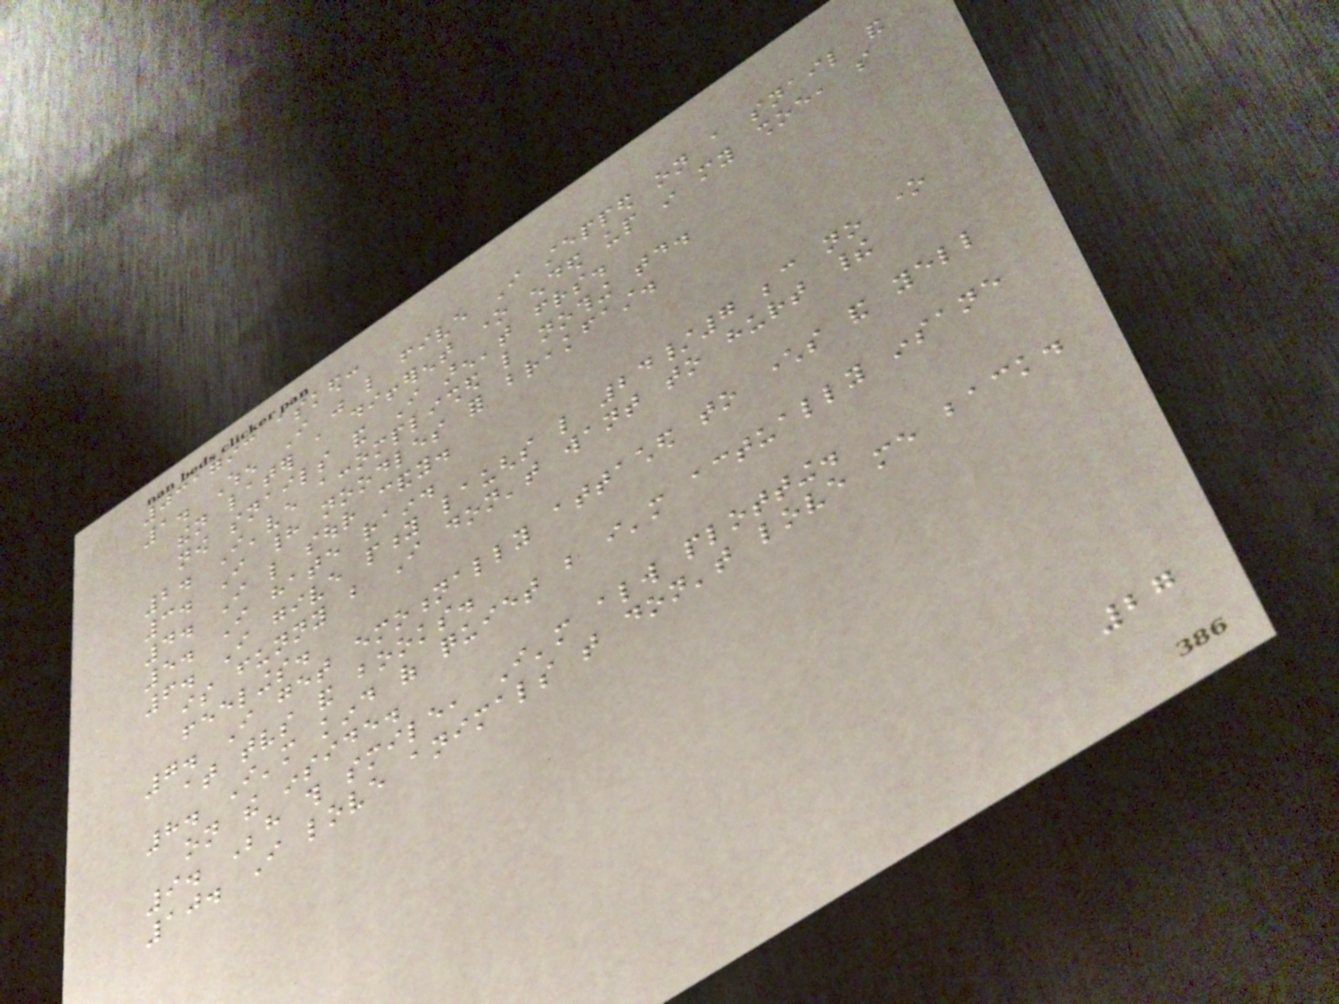031793 asked:
1. When I was like five I stepped on a snail and
then later a different one ended up in my shoe, so
now snails and I aren't friends.
2. I've accomplished like nothing today.
3. I had noodles for breakfast.
4. I like sour candy.
5. I hate rain.
6. I give pity laughs like 24/7 because no one
is funny but I don't want to hurt their
feelings.
7. I get emotionally attached to characters and yell
at tvs and books.
8. I'm kind of quiet but i'm actually insane
on the inside.
9. Behind this smile, I'm always plotting.
10. I love animals that don't love me back.
27
